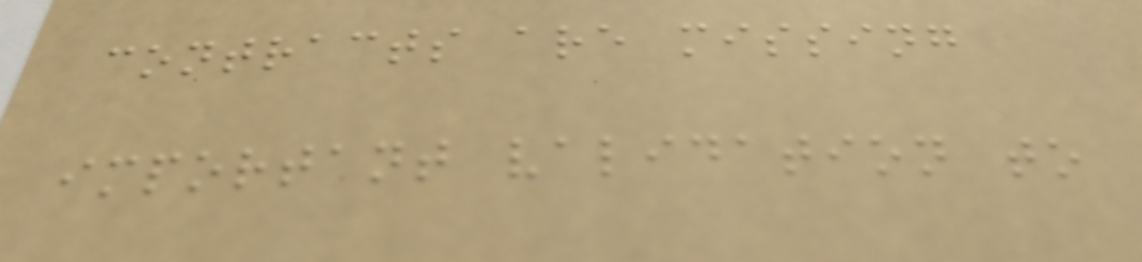contracts are missing
important validation to
